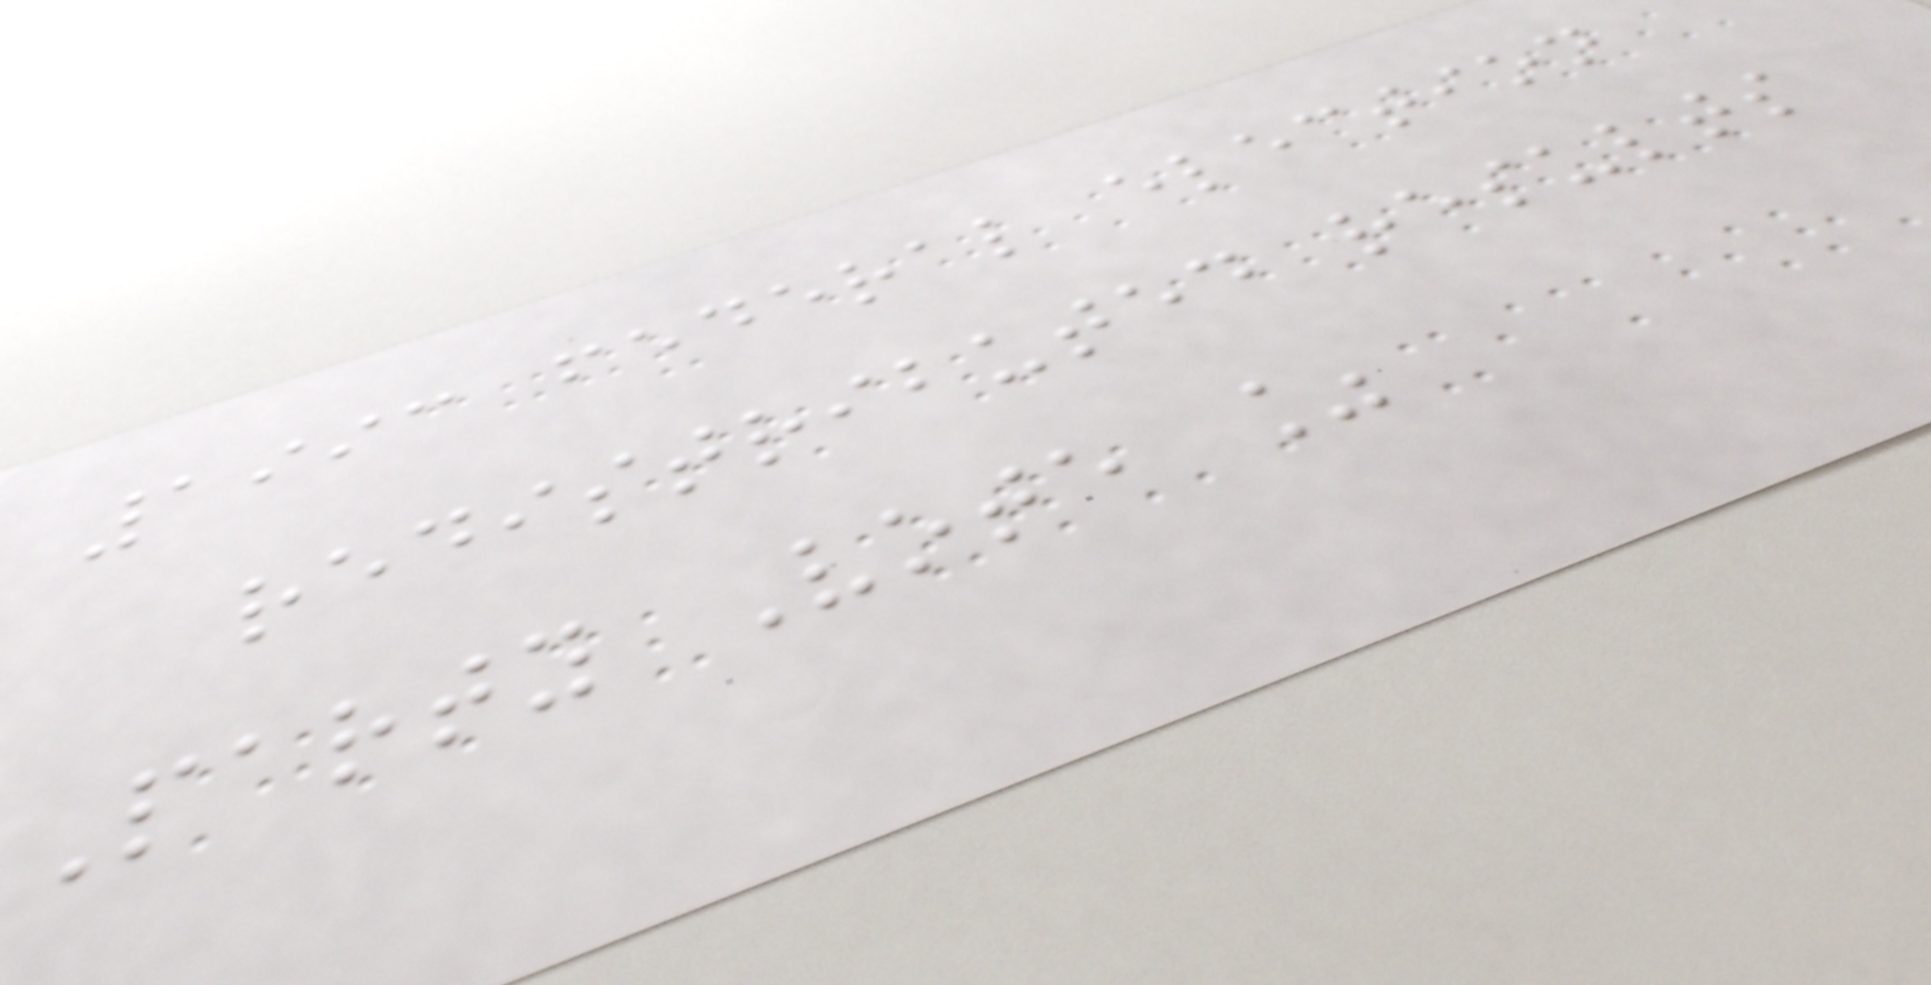1993 federal election
redistributed results
Party Vote %
